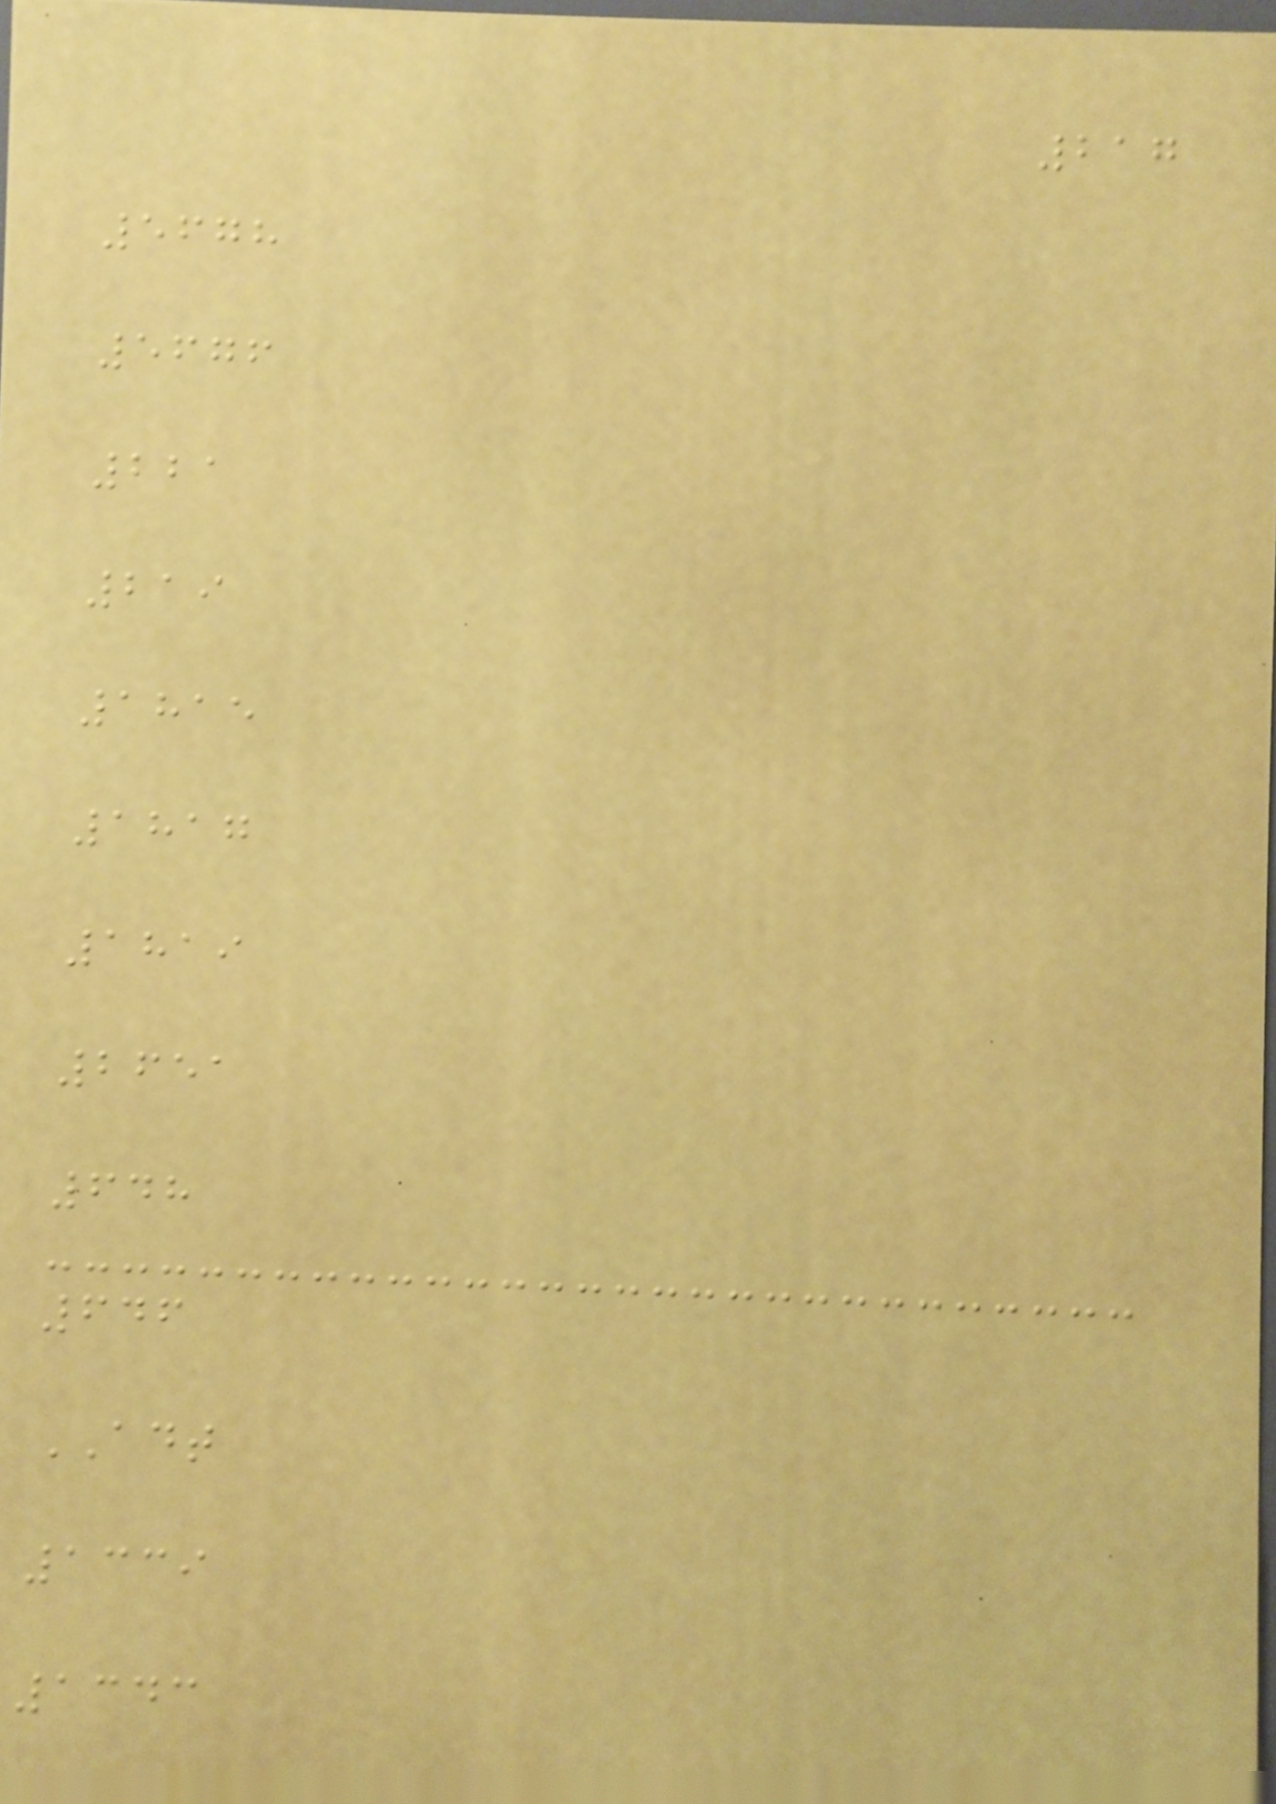217
5678
5676
221
219
1815
1817
1819
2651
648
646
ADT
1339
1343
